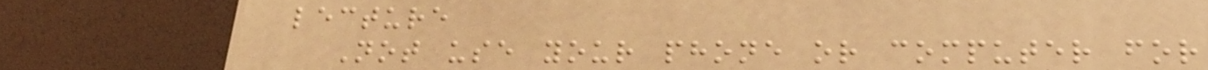lecture
Not use your phone or computer for
